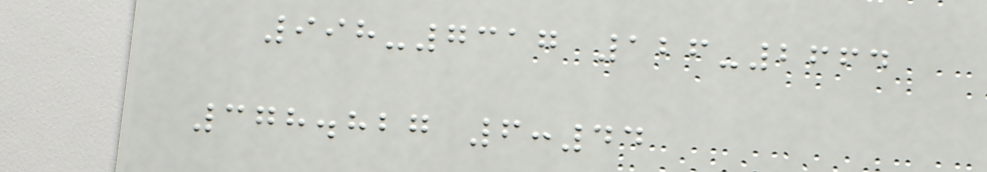998-7317 126-2664
378.827 6:44
